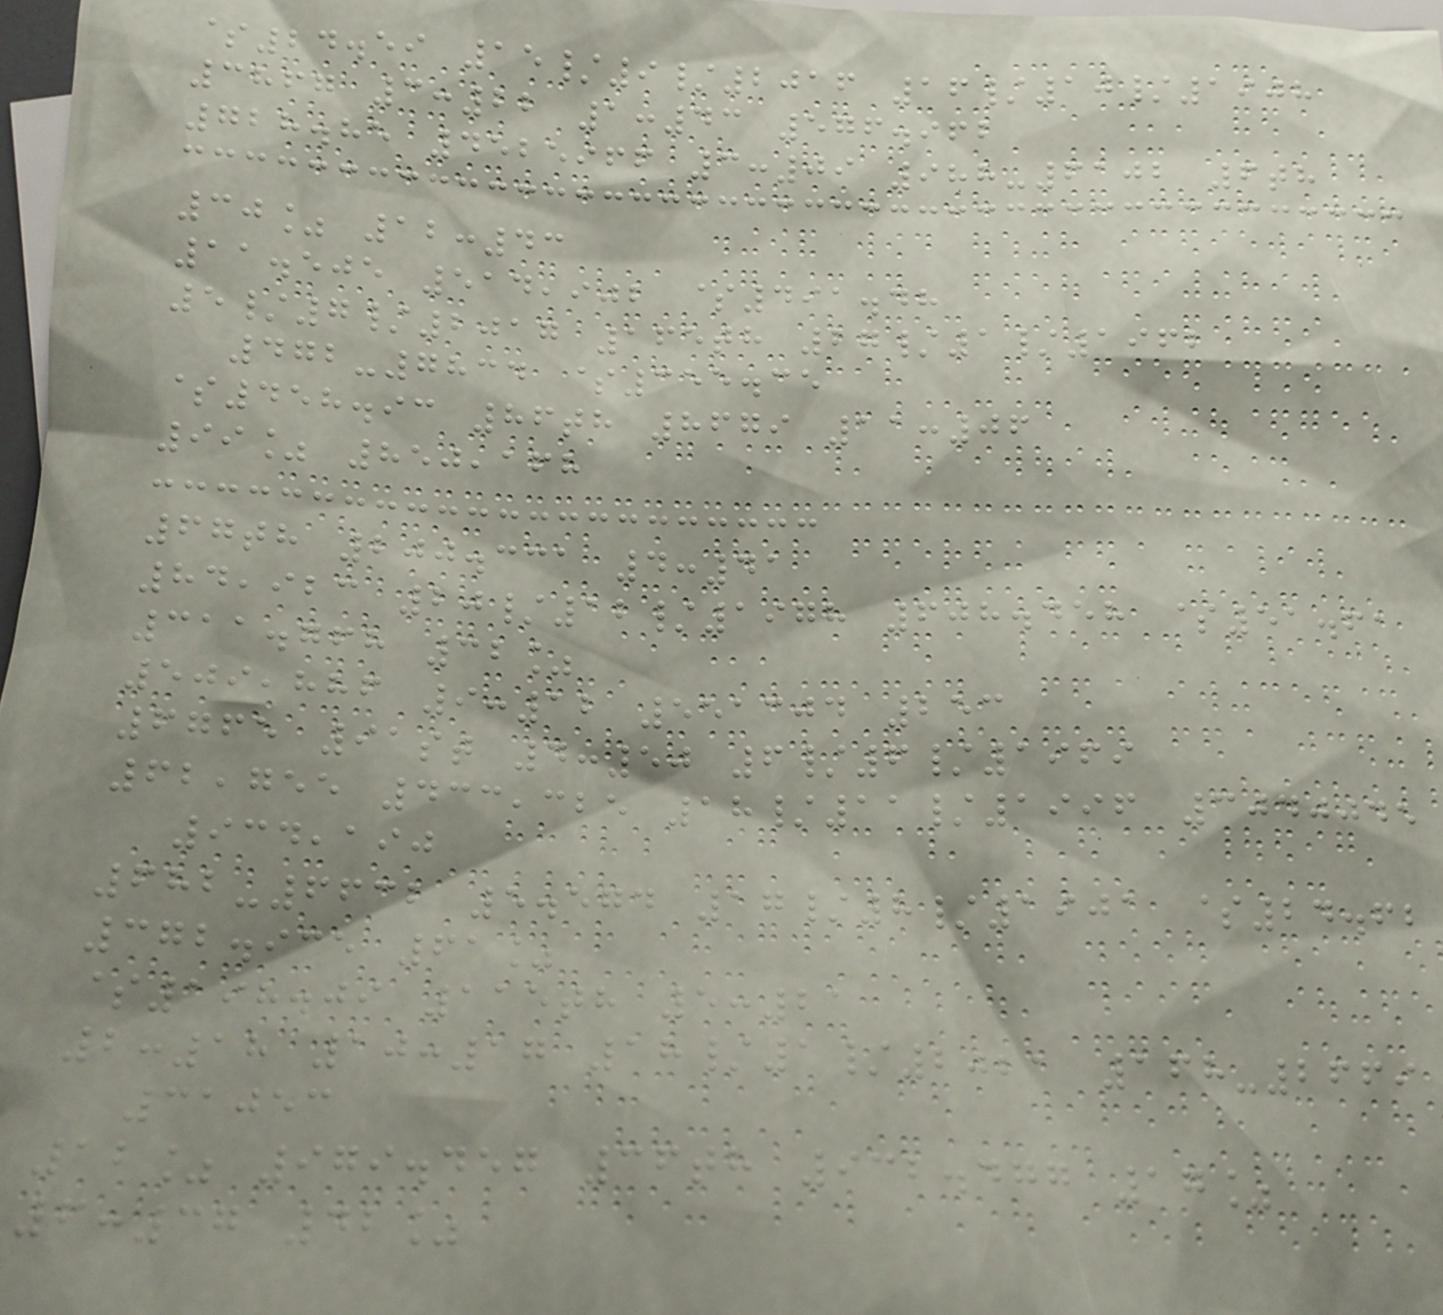$24.59 15/9/2016 16/10/1908
3867 3:22 1:43 576.962
728.85 4525966 3:09 988-6102 6th
30% 12:43
11.505 514,902 $491.48
5/7/2017 165th 27/1/1962
472-7834 $355.35
$458.93 86th 8679 11:06
99% 850,168
67th 200.331 4:41
84,923 20/12/1978 608.458 $51.61
311.768 32%
509,886 9:12 551304 253
6765 91st 4:50 6/6/1969
62,755 433,325 18/11/1996 3040045
934,190
682-6632 5.574 17/8/1901 $24.62
372.935 61%
$198.09 115th 5:21
2:18 10:17 18/1/2021 168-2669
31053
12% 979.457 36th 932.477 17%
6:37 42%
